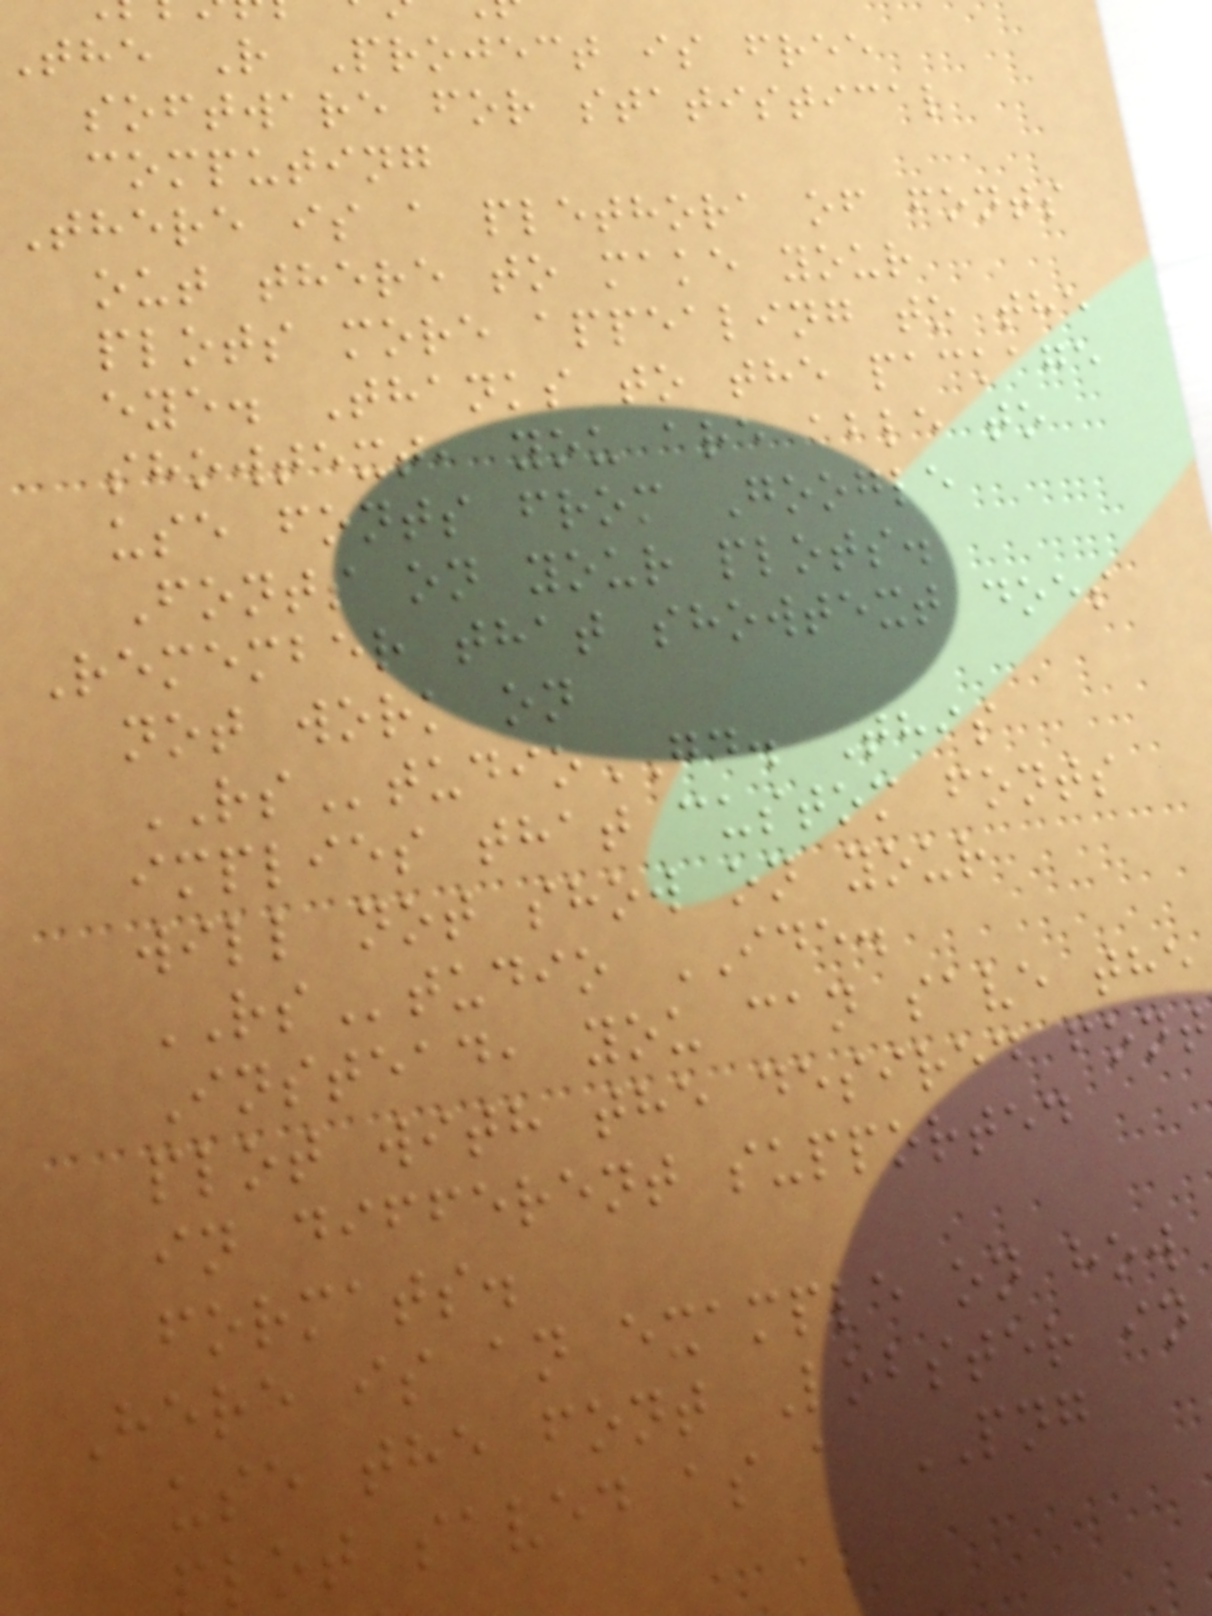the R Project is free
software for statistical
computing
There is a plethora of fonts
out there to make your
plots more appealing to the
eye. Thanks to the package
showtext, you are able to
use fonts from Google
Fonts on your plots.
Remember that showtext does
not work on
RStudioGD. This
implies that custom fonts
will not show on your
RStudio IDE.
Instead, you can save the
plot with the desired font
in different supported
formats.
Here is an example on how
use the font Lobster in
lot saved as a PNG
